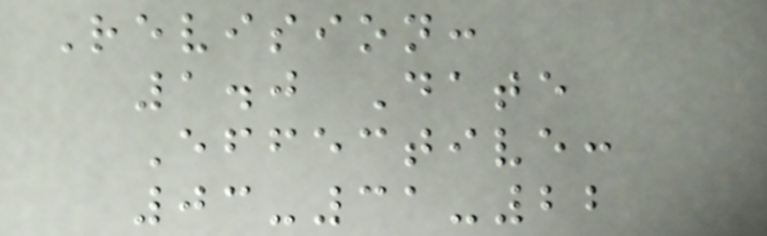Revision:
1.0 Date
Effective:
03-31-22
